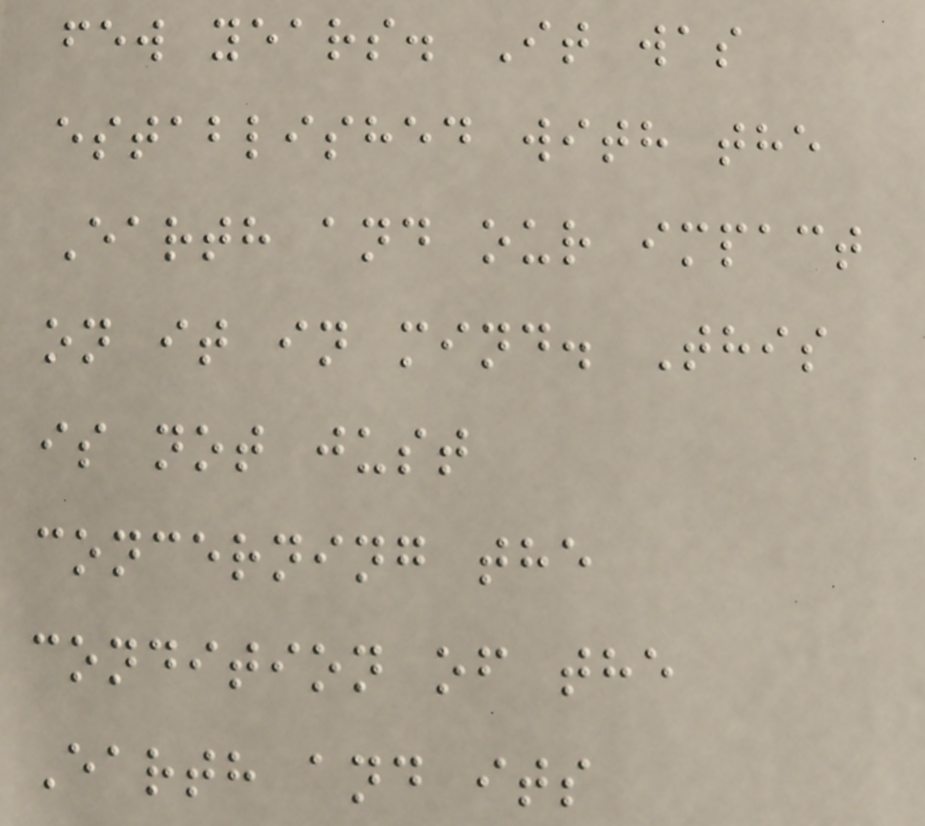few years. It was
established with the
Earth and our impact
on it in mind. This
is not just
concerning the
condition of the
Earth and its
